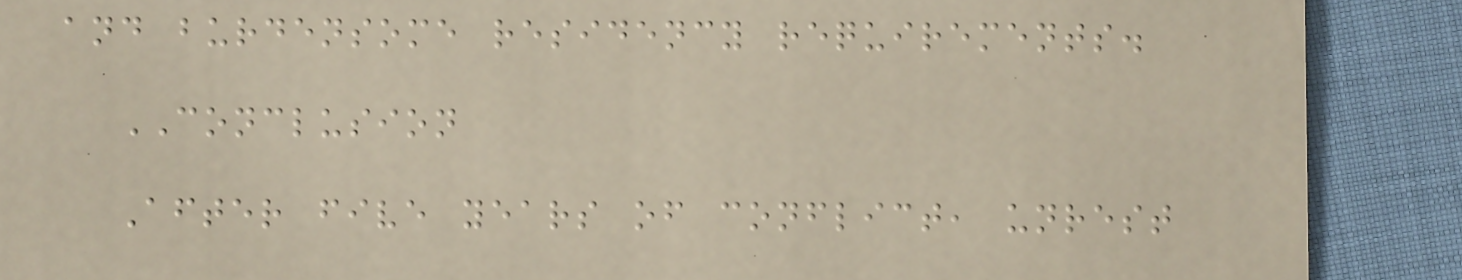and burdensome residency requirements.
CONCLUSION
After five years of conflict, unrest
